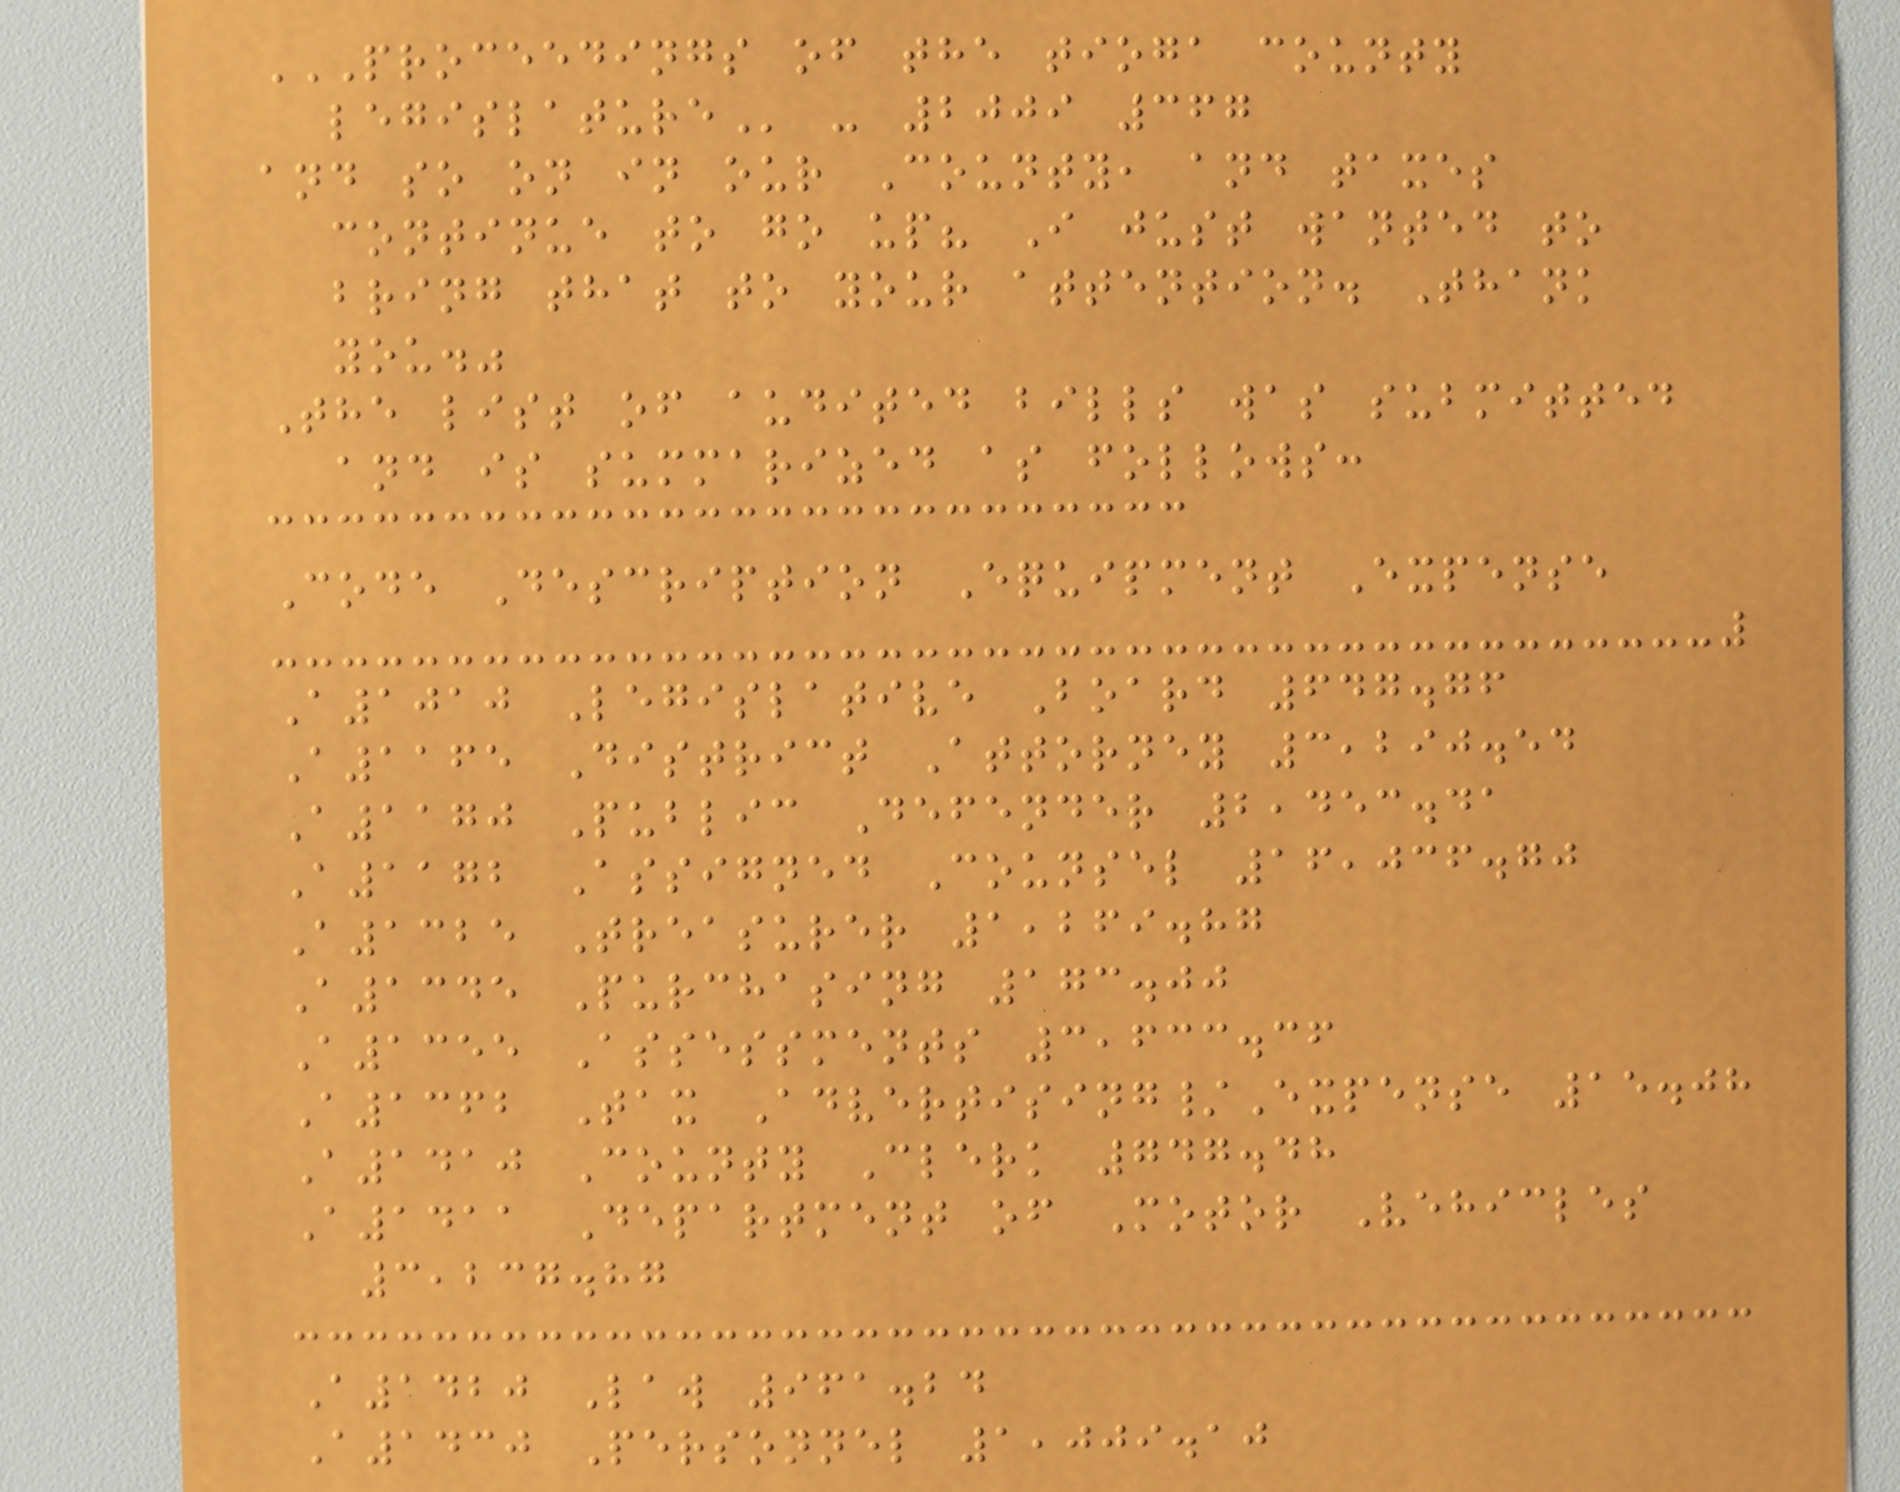PROCEEDINGS OF THE TIOGA COUNTY
LEGISLATURE - 2009 367
and so on in our County, and taxes
continue to go up? I just wanted to
bring that to your attention. Thank
you."
The list of audited bills was submitted
and is summarized as follows:
Code Description Equipment Expense
A1010 Legislative Board 647.76
A1165 District Attorney 3,290.54
A1170 Public Defender 2,453.41
A1172 Assigned Counsel 16,036.70
A1325 Treasurer 1,269.87
A1345 Purchasing 173.00
A1355 Assessments 3,633.36
A1362 Tax Advertising/Expense 15.08
A1410 County Clerk 747.48
A1411 Department of Motor Vehicles
3,237.87
A1420 Law 961.24
A1430 Personnel 1,009.10
